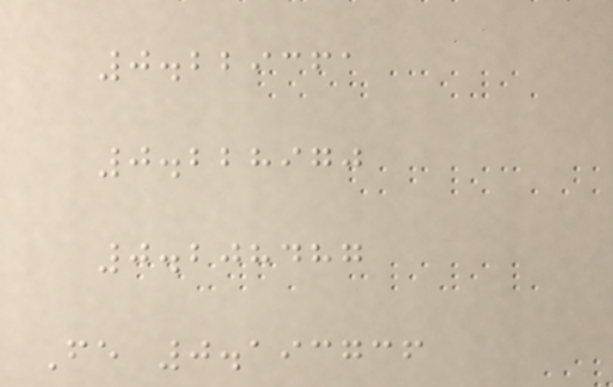0.229361
0.228970
0.208487
Fe 0.193736
